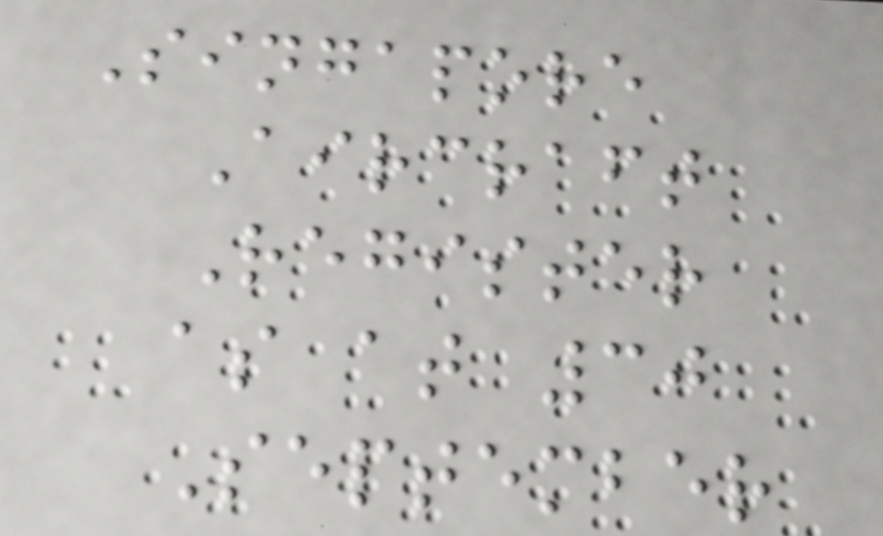Singapore
Aircraft
Register
as at 30
September
